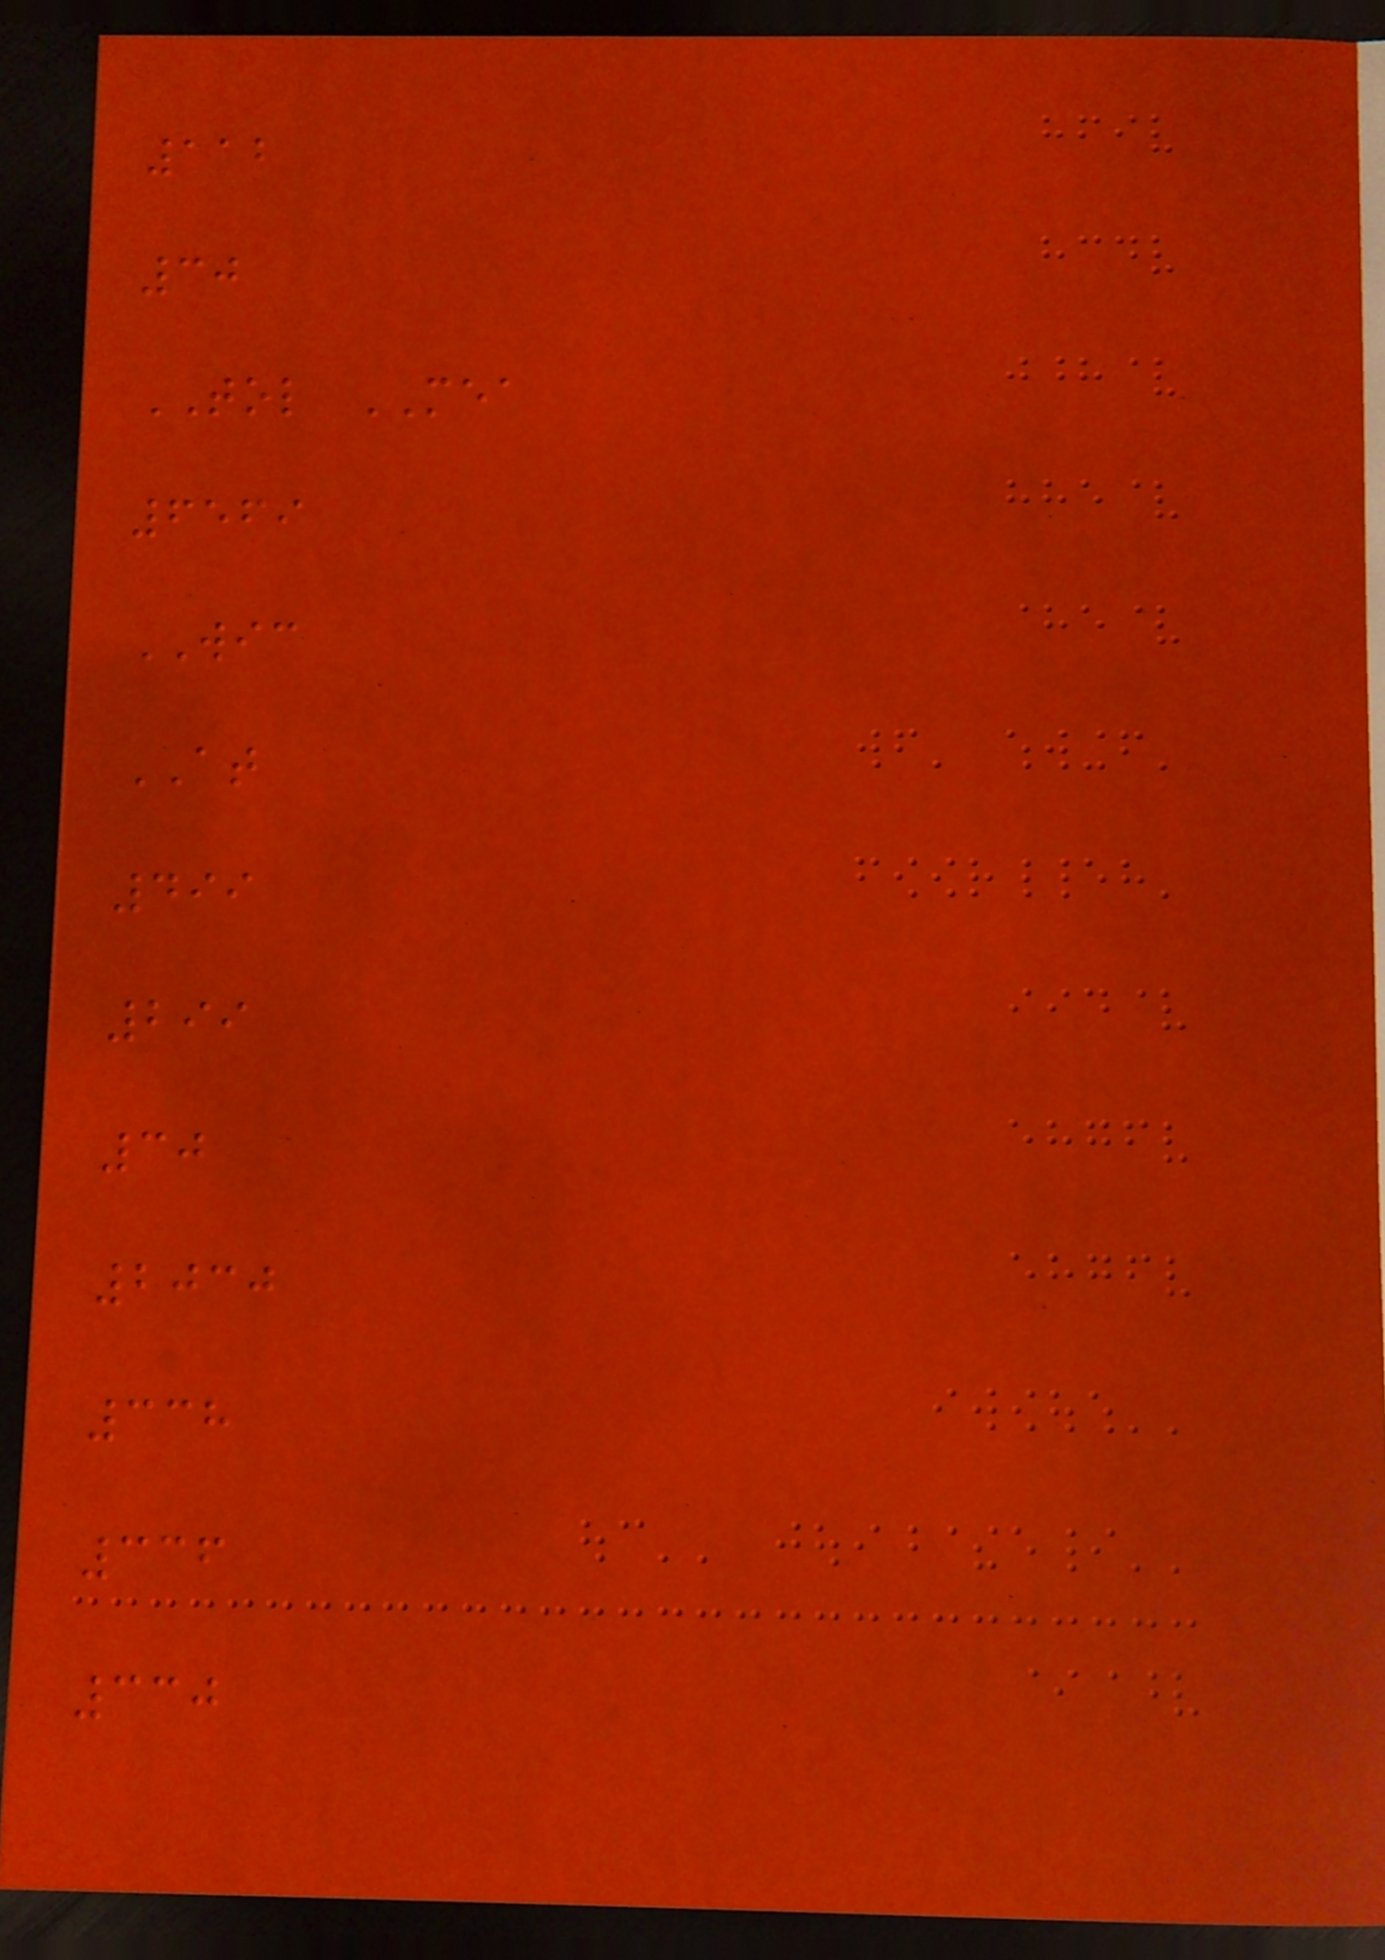112
30
TOL MEA
6569
WIC
AT
499
299
30
2030
338
336
330
